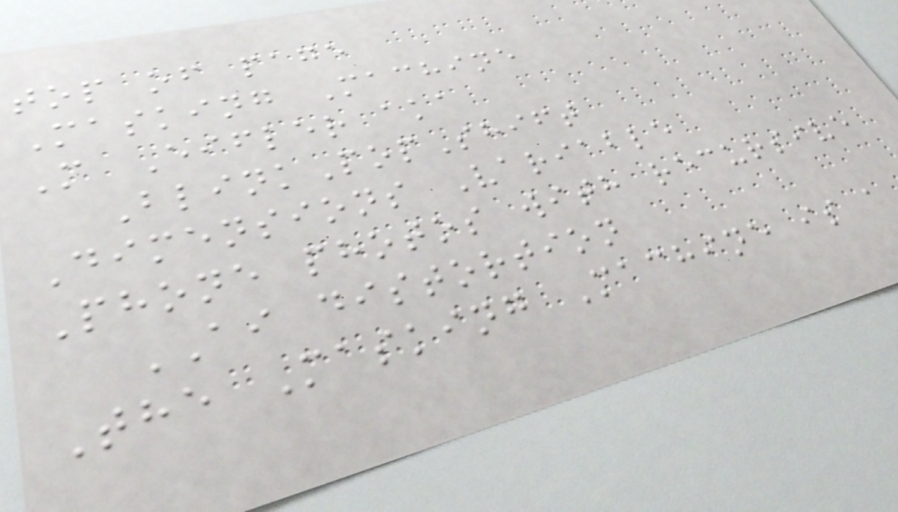top of page
Masking Machine
M Eifler aka
BlinkPopShift
Dimensions Variable
Phone photos with recursive
AI distortion
The Masking Machine is a
